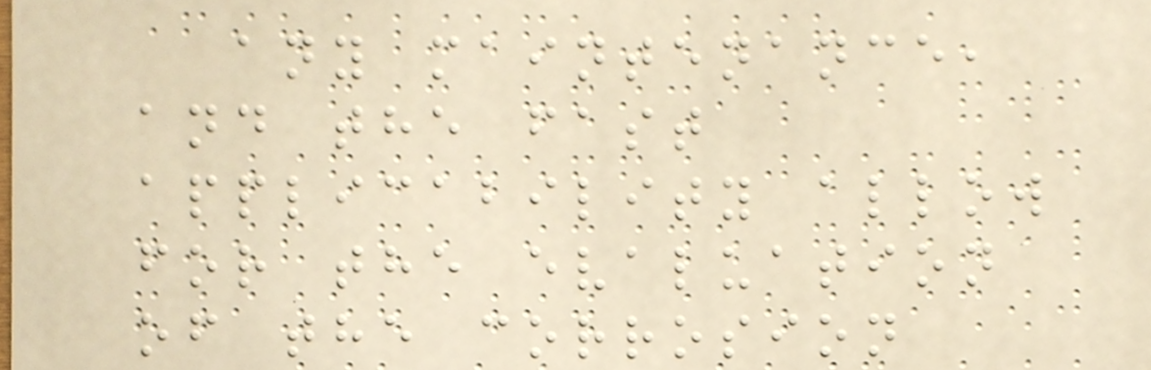any maintenance,
and the fast
applicability allow
for the evaluation
of the corrosion
